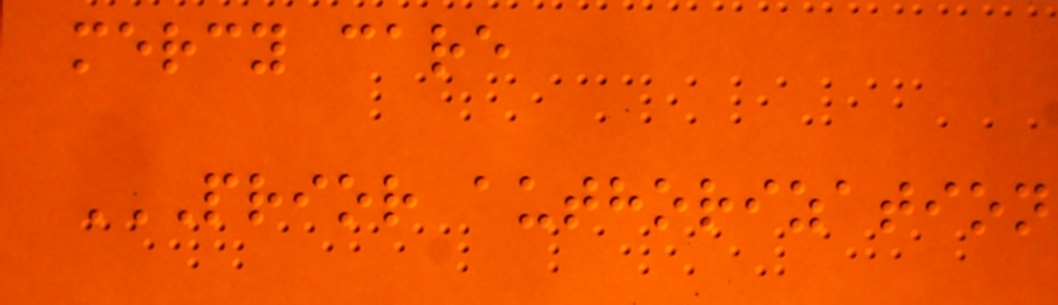mercy care
PRIOR AUTHORIZATION
